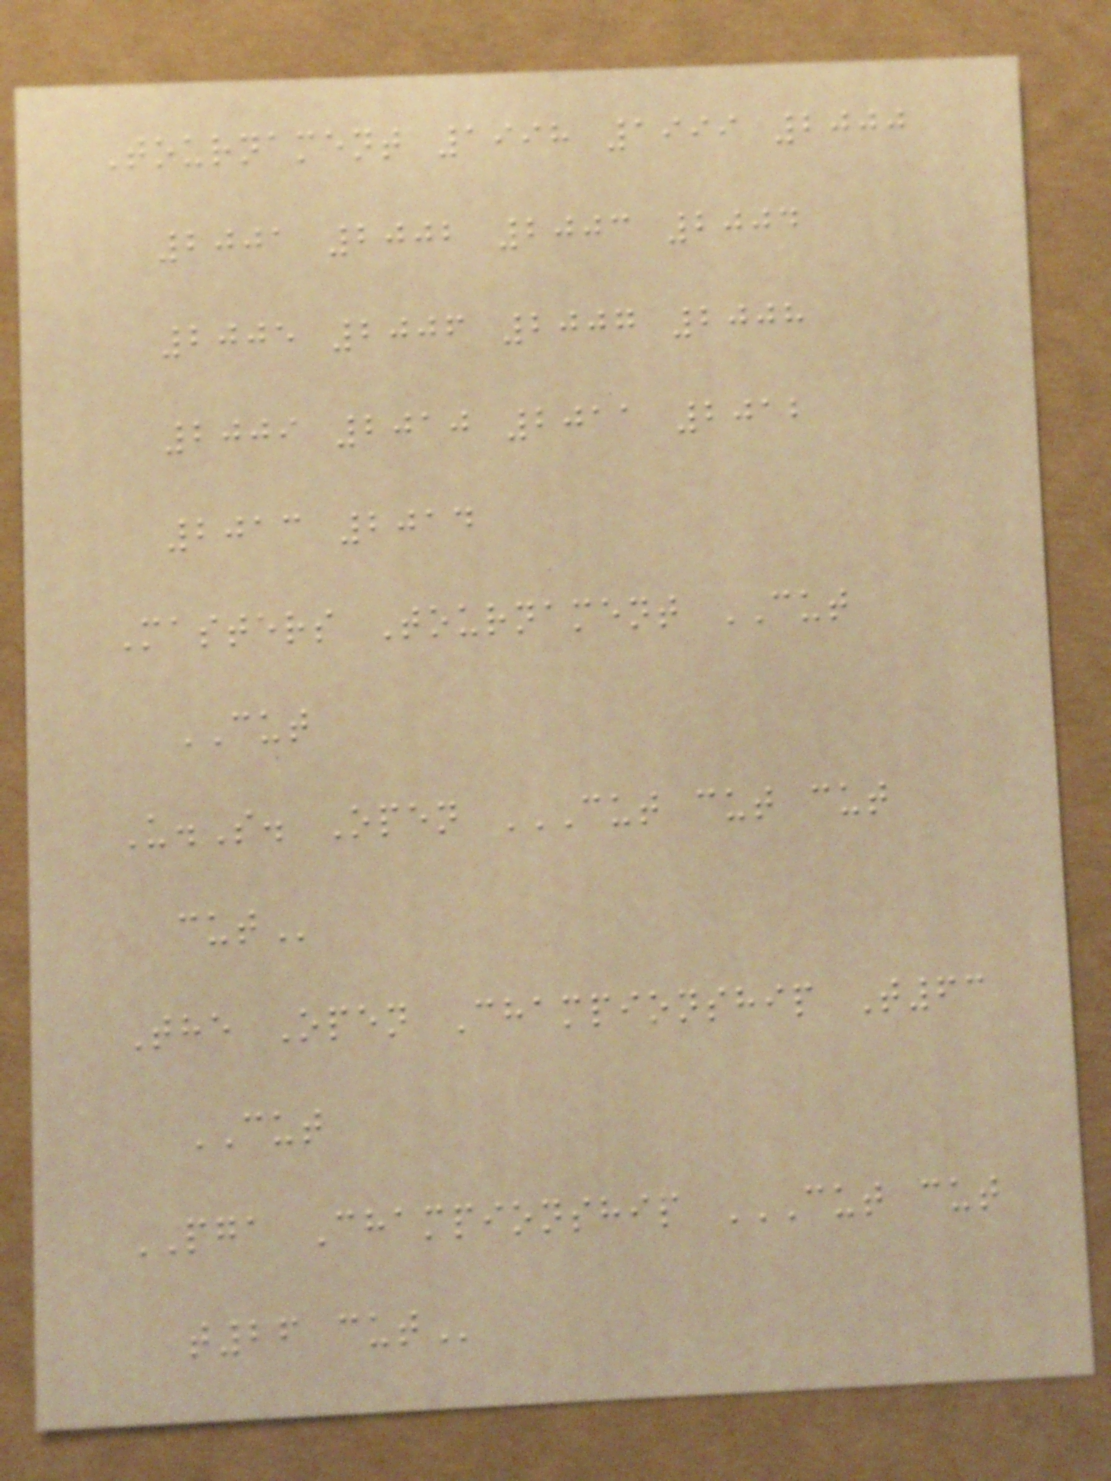Tournament 1998 1999 2000
2001 2002 2003 2004
2005 2006 2007 2008
2009 2010 2011 2012
2013 2014
Masters Tournament CUT
CUT
U.S. Open CUT CUT CUT
CUT
The Open Championship T63
CUT
PGA Championship CUT CUT
T26 CUT
